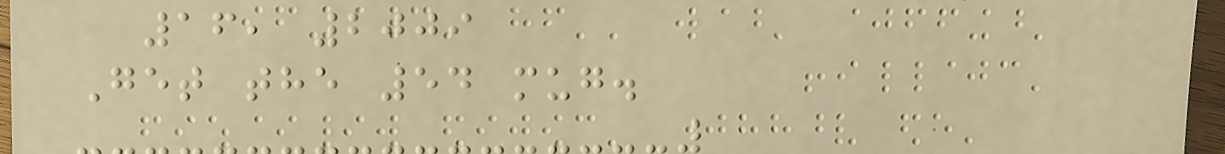16, 2009
Get the 54 mug.
